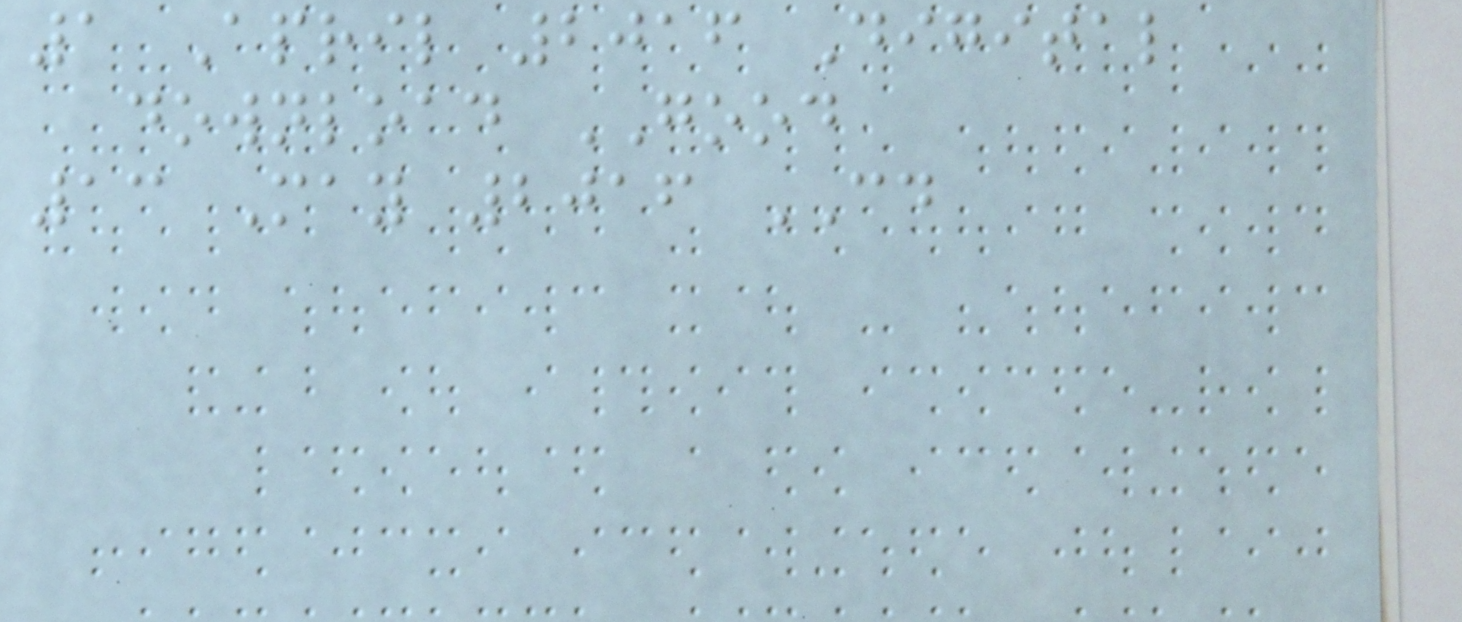1 April 2016 Digital
download GOOD
13 May 2016 CD
